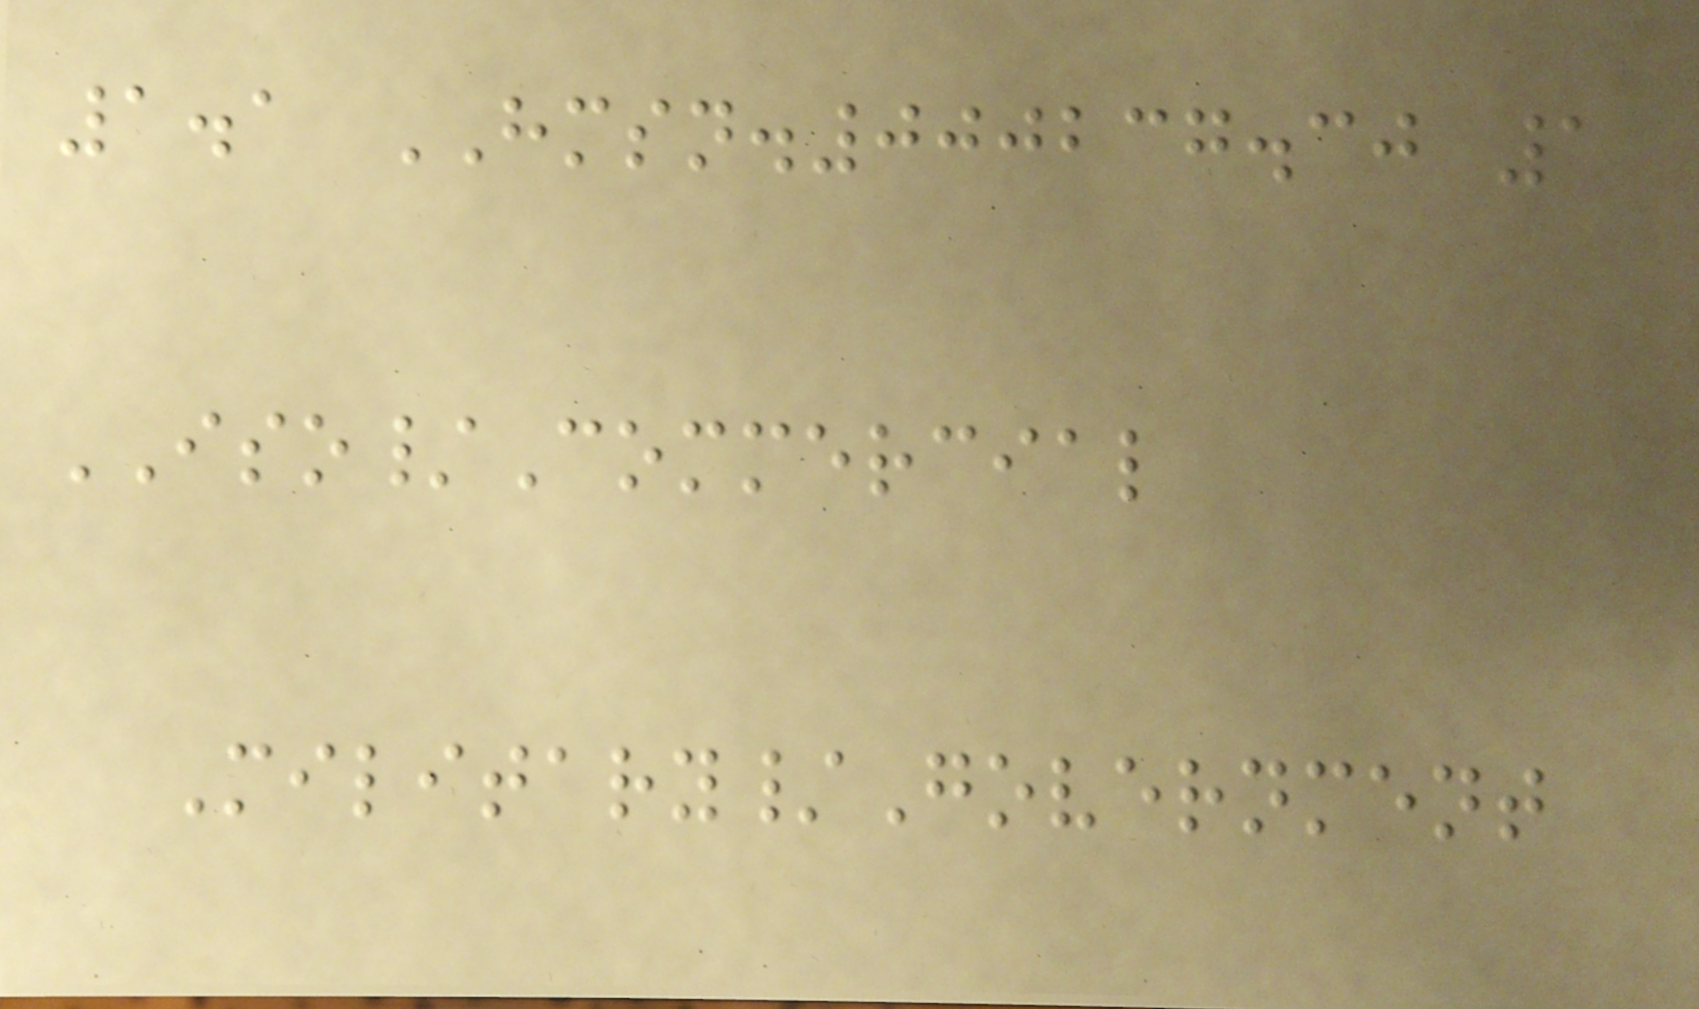1.1 HMSN.000237.30 1
ISO/Commercial
Military/Government
